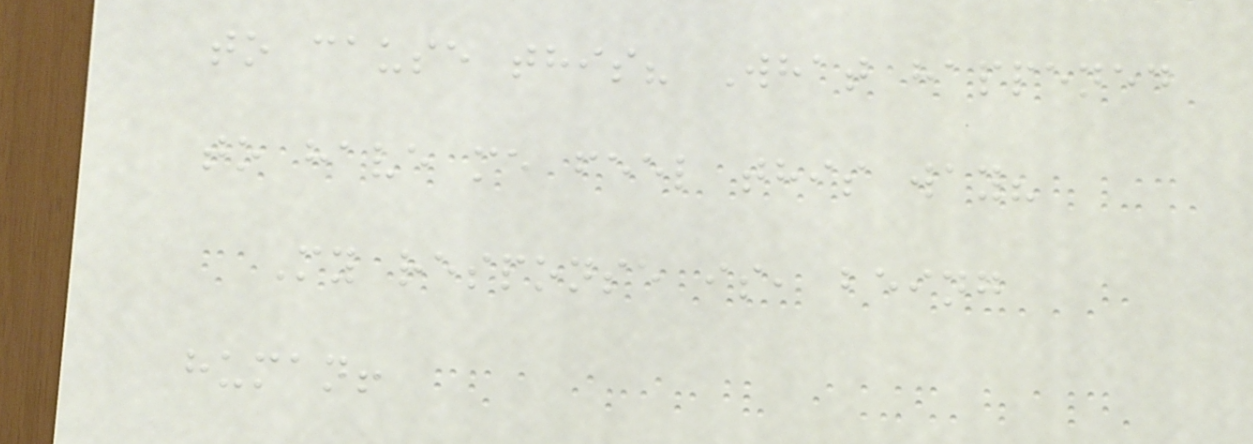to cause this? What happened
to have me feel this way?
My response is, being
human!
